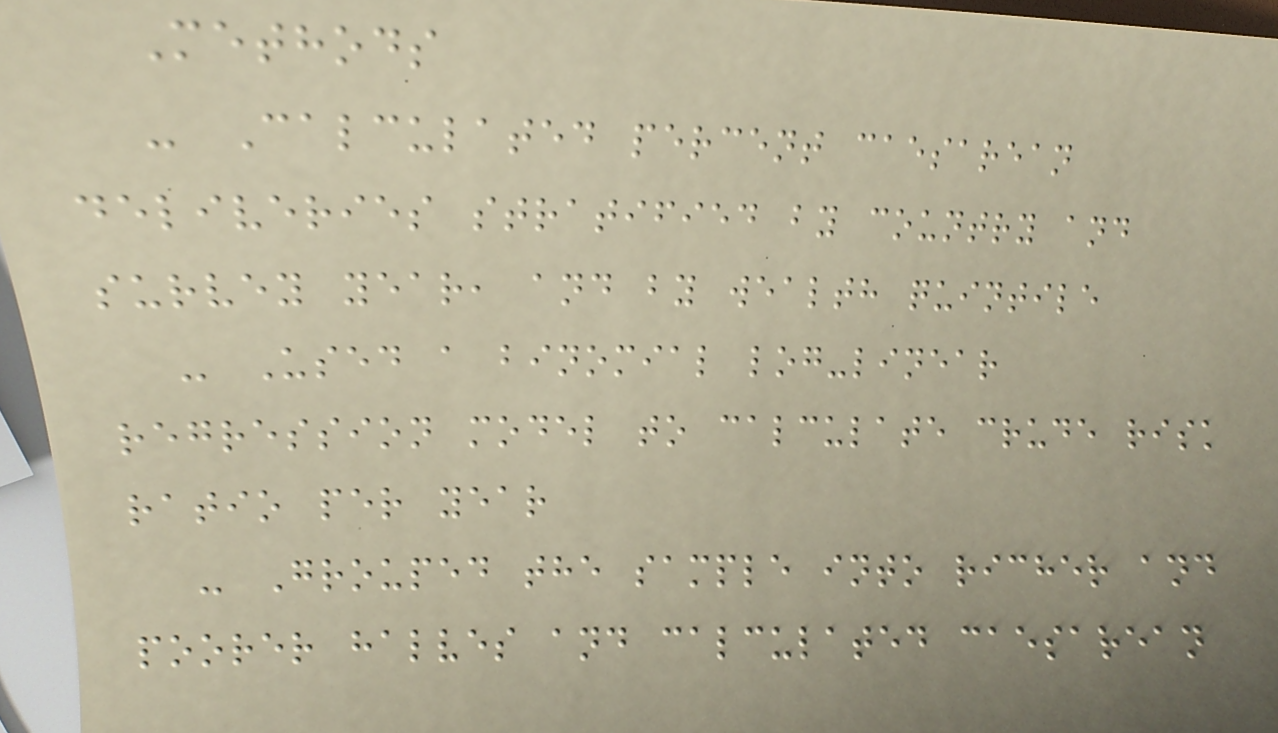Methods
- Calculated percent caesarean
deliveries stratified by country and
survey year, and by wealth quintile
- Used a binomial log-linear
regression model to calculate crude risk
ratio per year
- Grouped the sample into richer and
poorer halves and calculated caesarean
